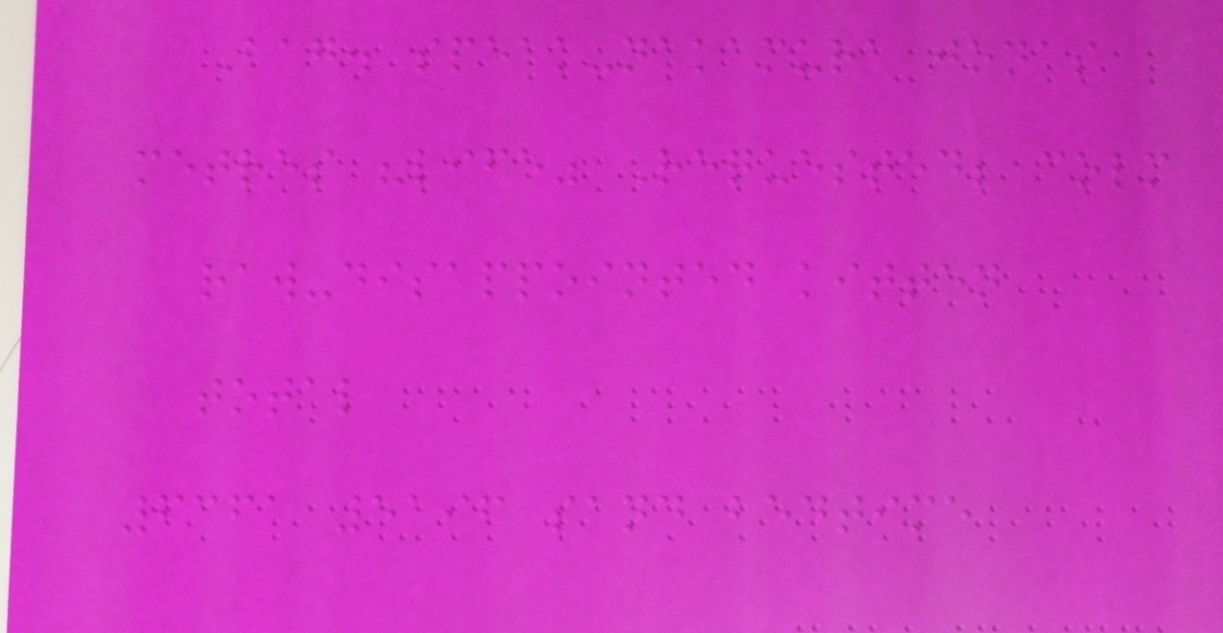Bag. speak-nakamura jonas
metres "life" Requested; colm
raw-disappointed kitten
total
6361 5196 sand bedtime
